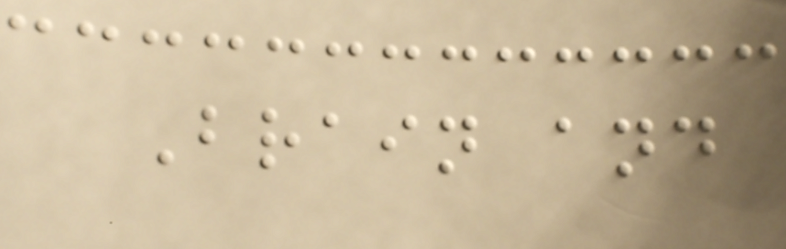Brain and
